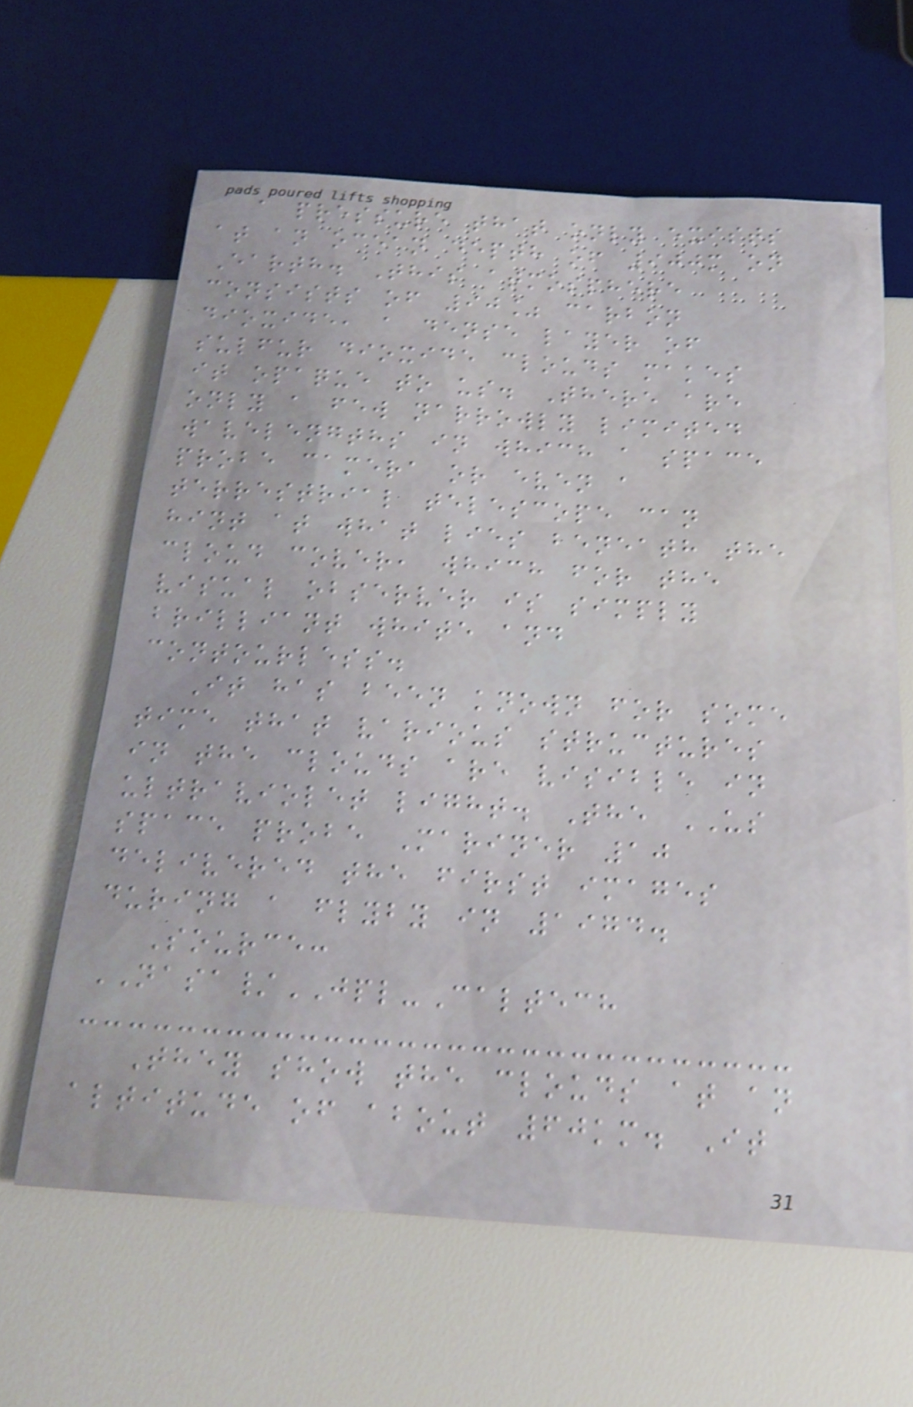a pressure that only exists
at an ocean depth of 900m on
Earth. This atmosphere
consists of 90% carbon
dioxide, a dense layer of
sulfur dioxide clouds makes
it opaque to us. There are
only a few narrowly limited
wavelengths in which a space
probe camera or even a
terrestrial telescope can
hint at what lies beneath the
cloud cover, which for the
visual observer is simply
brilliant white and
contourless.
It has been known for some
time that various structures
in the clouds are visible in
ultraviolet light. The US
space probe Mariner 10
delivered the first images
during a flyby in 1974.
Source:
NASA/JPL-Caltech
They show the clouds at an
altitude of about 60km. It
